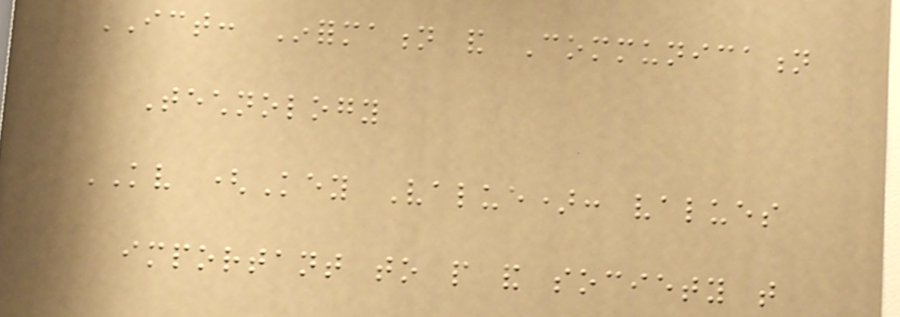ICT: Information and Communication
Technology
KV (Key Value): values
important to people and society that
